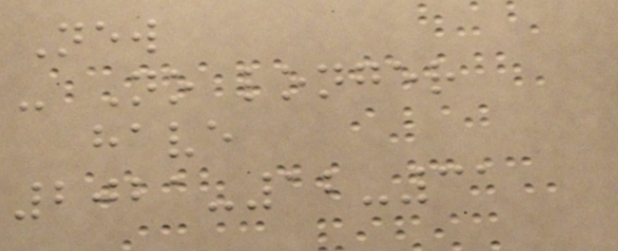New
- No longer
have
2021-12-31
